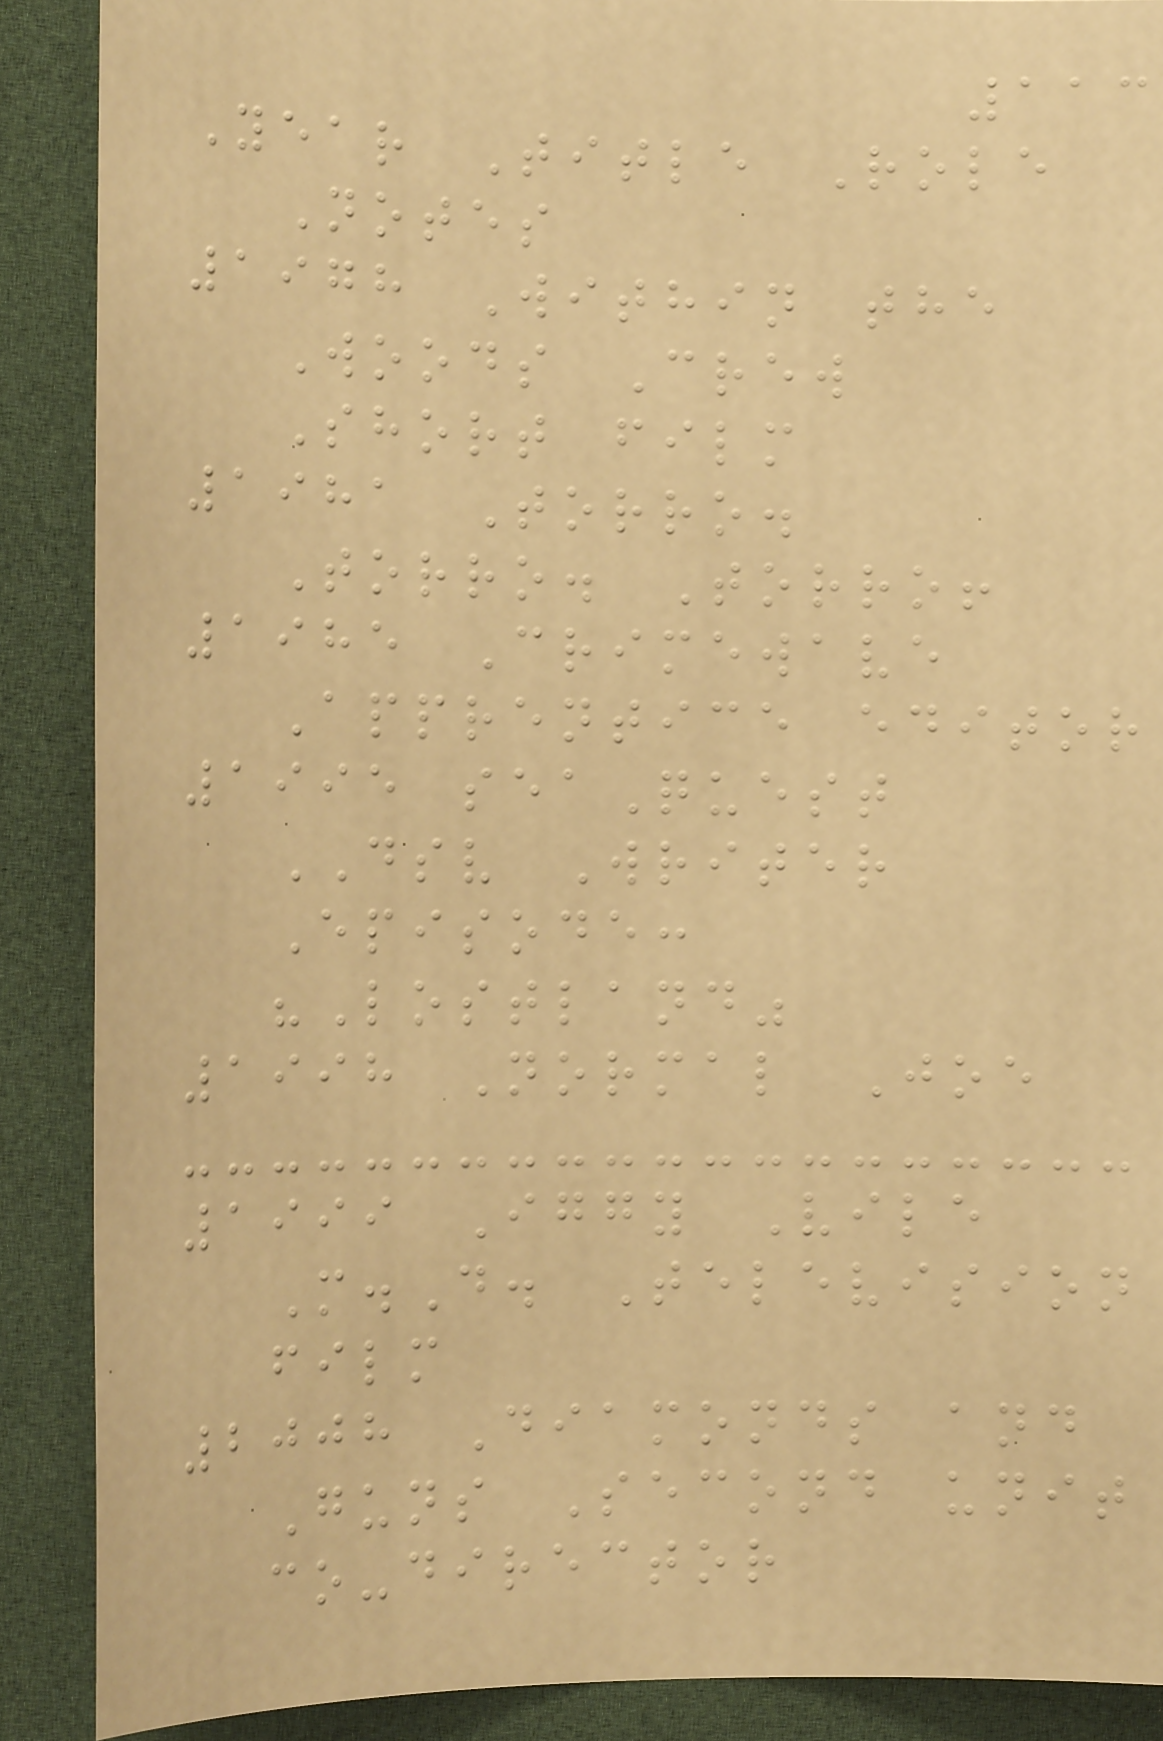113
Year Title Role
Notes
1978 Within the
Woods Crew
Short film
1981 Torro.
Torro. Torro!
1985 Crimewave
Apprentice editor
1995 seaQuest
DSV Writer
Episode:
"Lostland"
1998 Normal Joe
1999 Iggy Vile
M.D. Television
film
2008 Diamonds and
Guns Second unit
co-director
